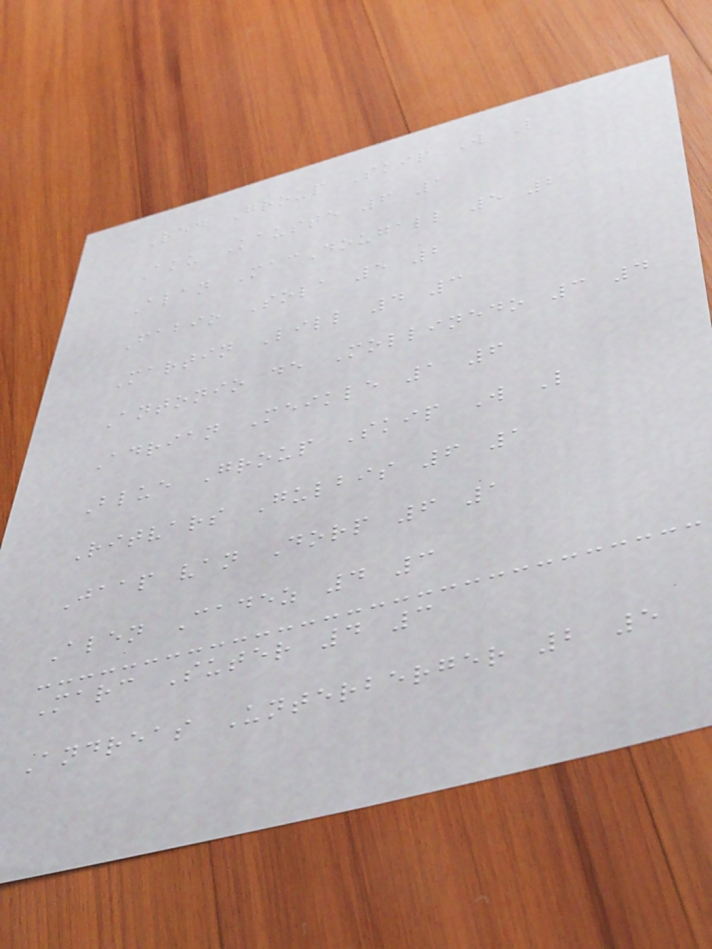Red Group Skip W L
Aku Kauste 6 1
Alan MacDougall 5 2
Fabio Sola 5 2
Martin Lill 4 3
Antonio de Mollinedo 3 4
Adrian Meikle 1 6
Blue Group Skip W L
Ritvars Gulbis 6 1
Jaap van Dorp 6 1
Alen Cadez 4 3
Marc Suter 4 3
Andreas Unterberger 2 5
